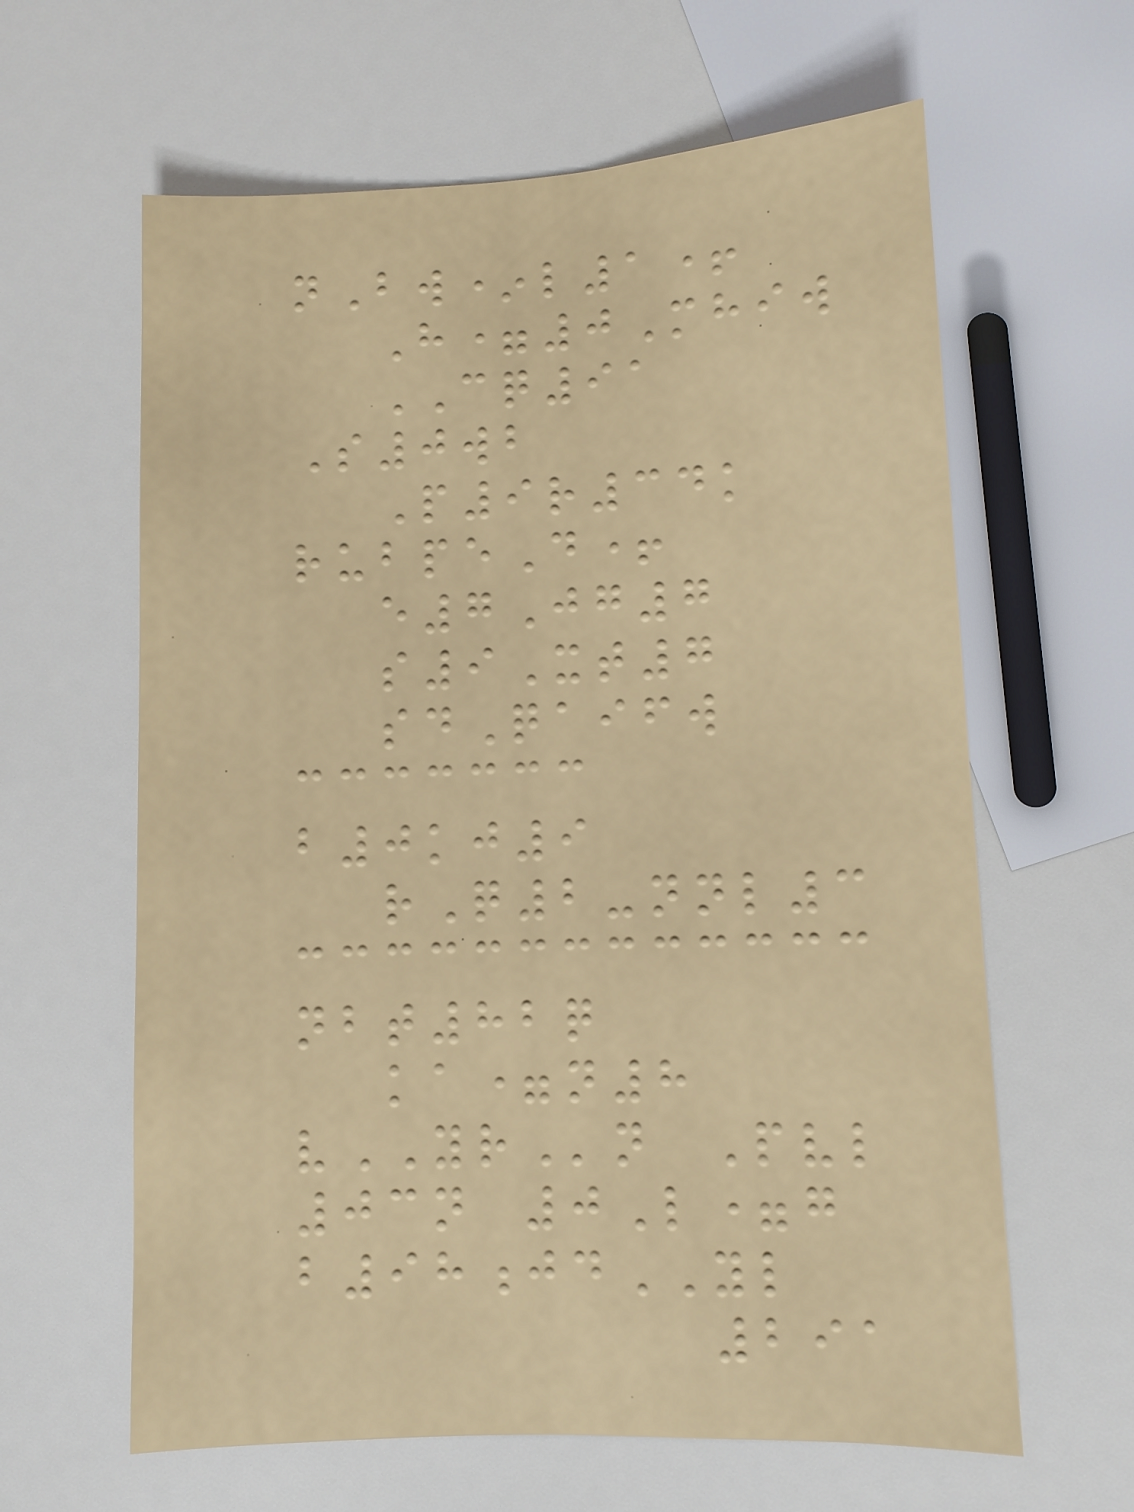nBw*l1+
H=0Mhiw
CQ91
S0wb
P9r34k
rubpeD+
e7Jg7
s9Xt7
sdQaifw
b0kj9
rQ2-nnl3
nbt82q
ka=n8
vYRn Pvl
03n 0L=g
b98jdYL
291
